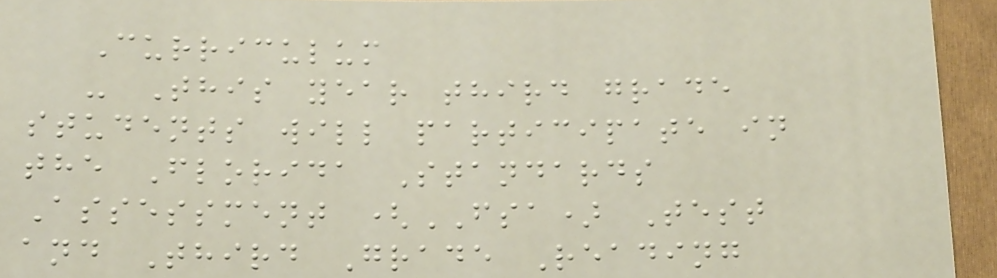Curriculum
- This year third grade
students will participate in
the Florida Standards
Assessment (FSA) Test
and Third Grade Reading
